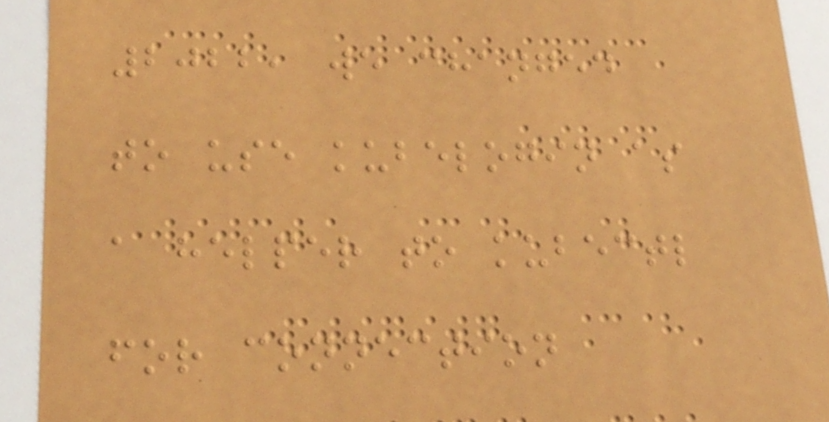2022, we changed
to use kubelogin as
a helper to kubectl
for connection
